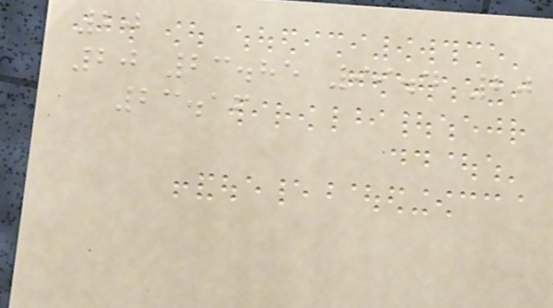20
20 23.85 99.4 20
23.16
